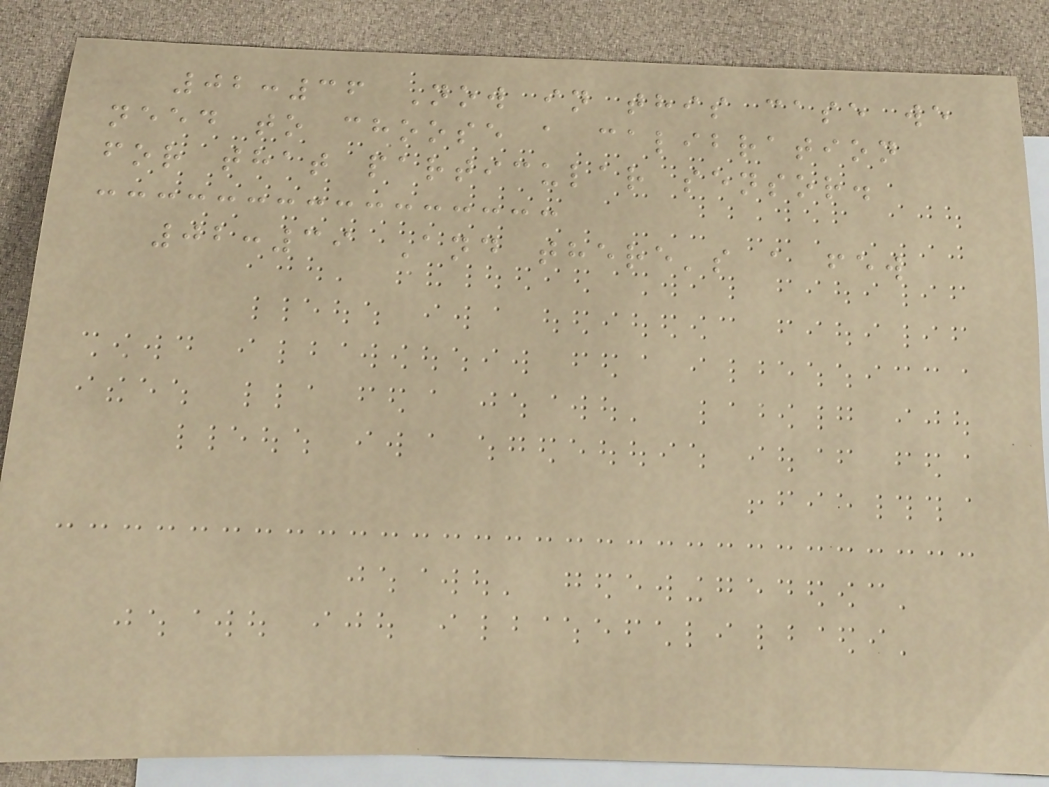02:36 Now in this case we
need to choose a calibration
for that particular sensor.
02:39 And there's a few
